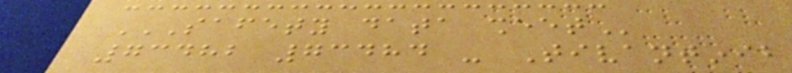SAFETY DATA SHEET
73482 73484 - Tivantinib
